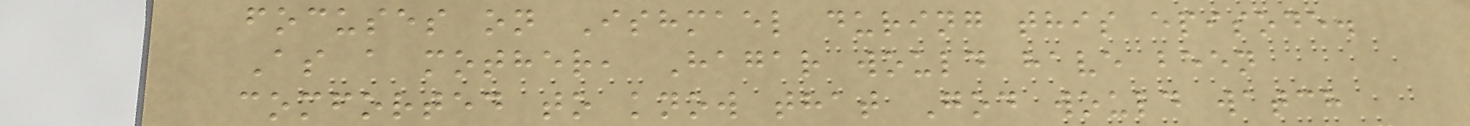focuses on Ishmael during this episode.
As a mother, Hagar would have been
comforted to know that God would watch
